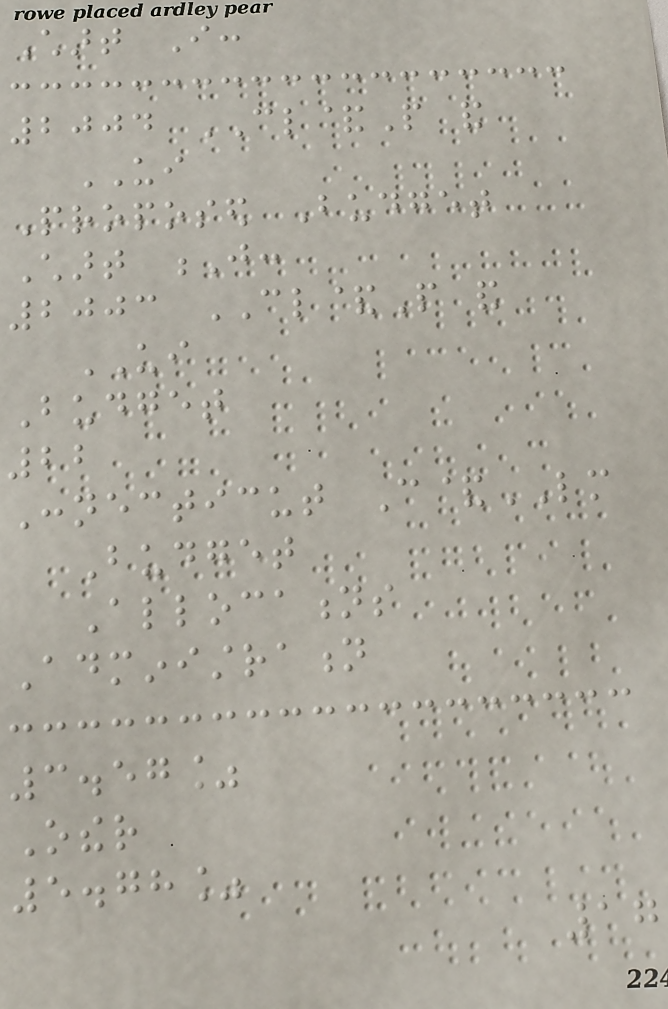Chart I:
2004 CL&P and
UI
Proposed Budget
Chart J:
2003 CL&P and
UI
Budget
22
Connecticut C&LM
Budget
Allocations
Administration
3.57%
Other
5.78%
17
